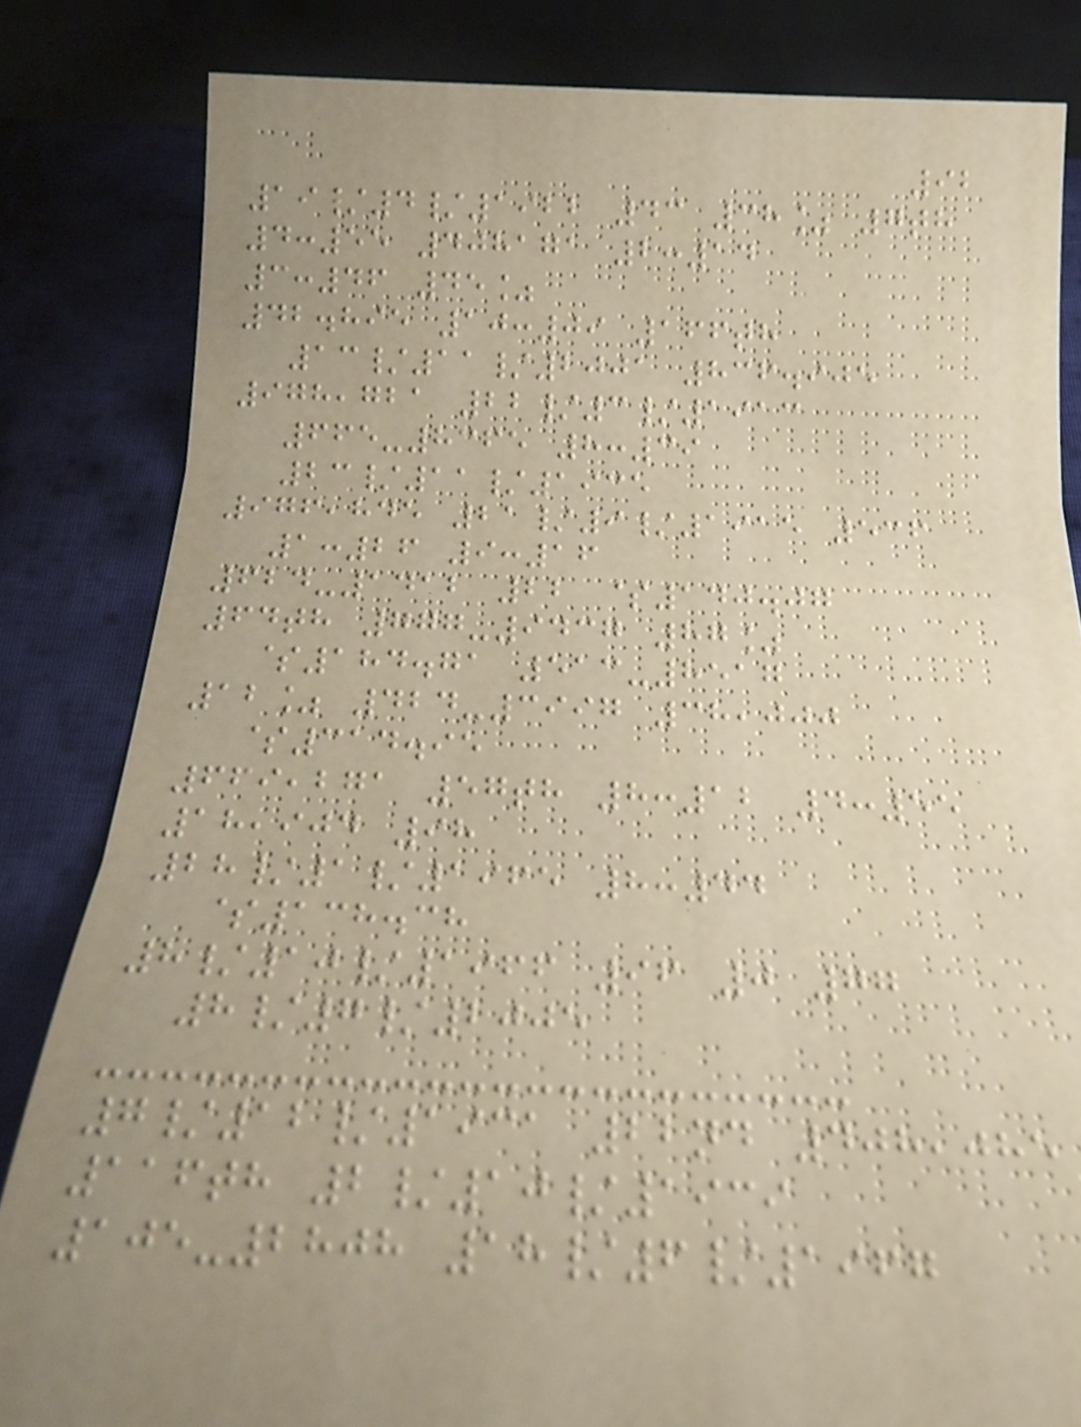92
19/4/1922 43 38% 7th
4:55 408171 2:14
3:46 45%
42.895 10:09 166th
13/11/2001 836.905
978,721 22/3/1913
665-8365 8:39
23/11/1935
976,845 21/9/1915 536
1:26 9:16
624-1412 22 $140.07
64th 777-9437 87%
$184.71 513-8517
12% 424-3997 38,000
$314.95
669,271 57th 8:12 4:55
18,904 98
28/1/1965 8:44
$138.38
8/10/1966 96 0 77
8/7/2005
7/12/1931 22nd 408,085
116th 2/10/1939
105-2808 18/6/1967
